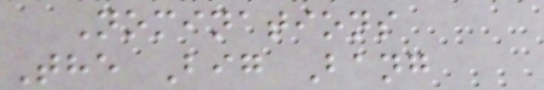Nominations
The Big Bang
